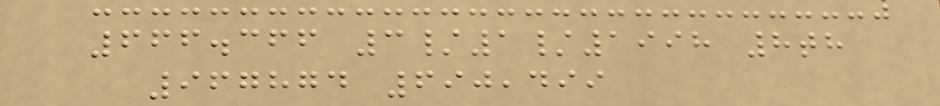666.366 3/1/1998 8th
967874 690,499
